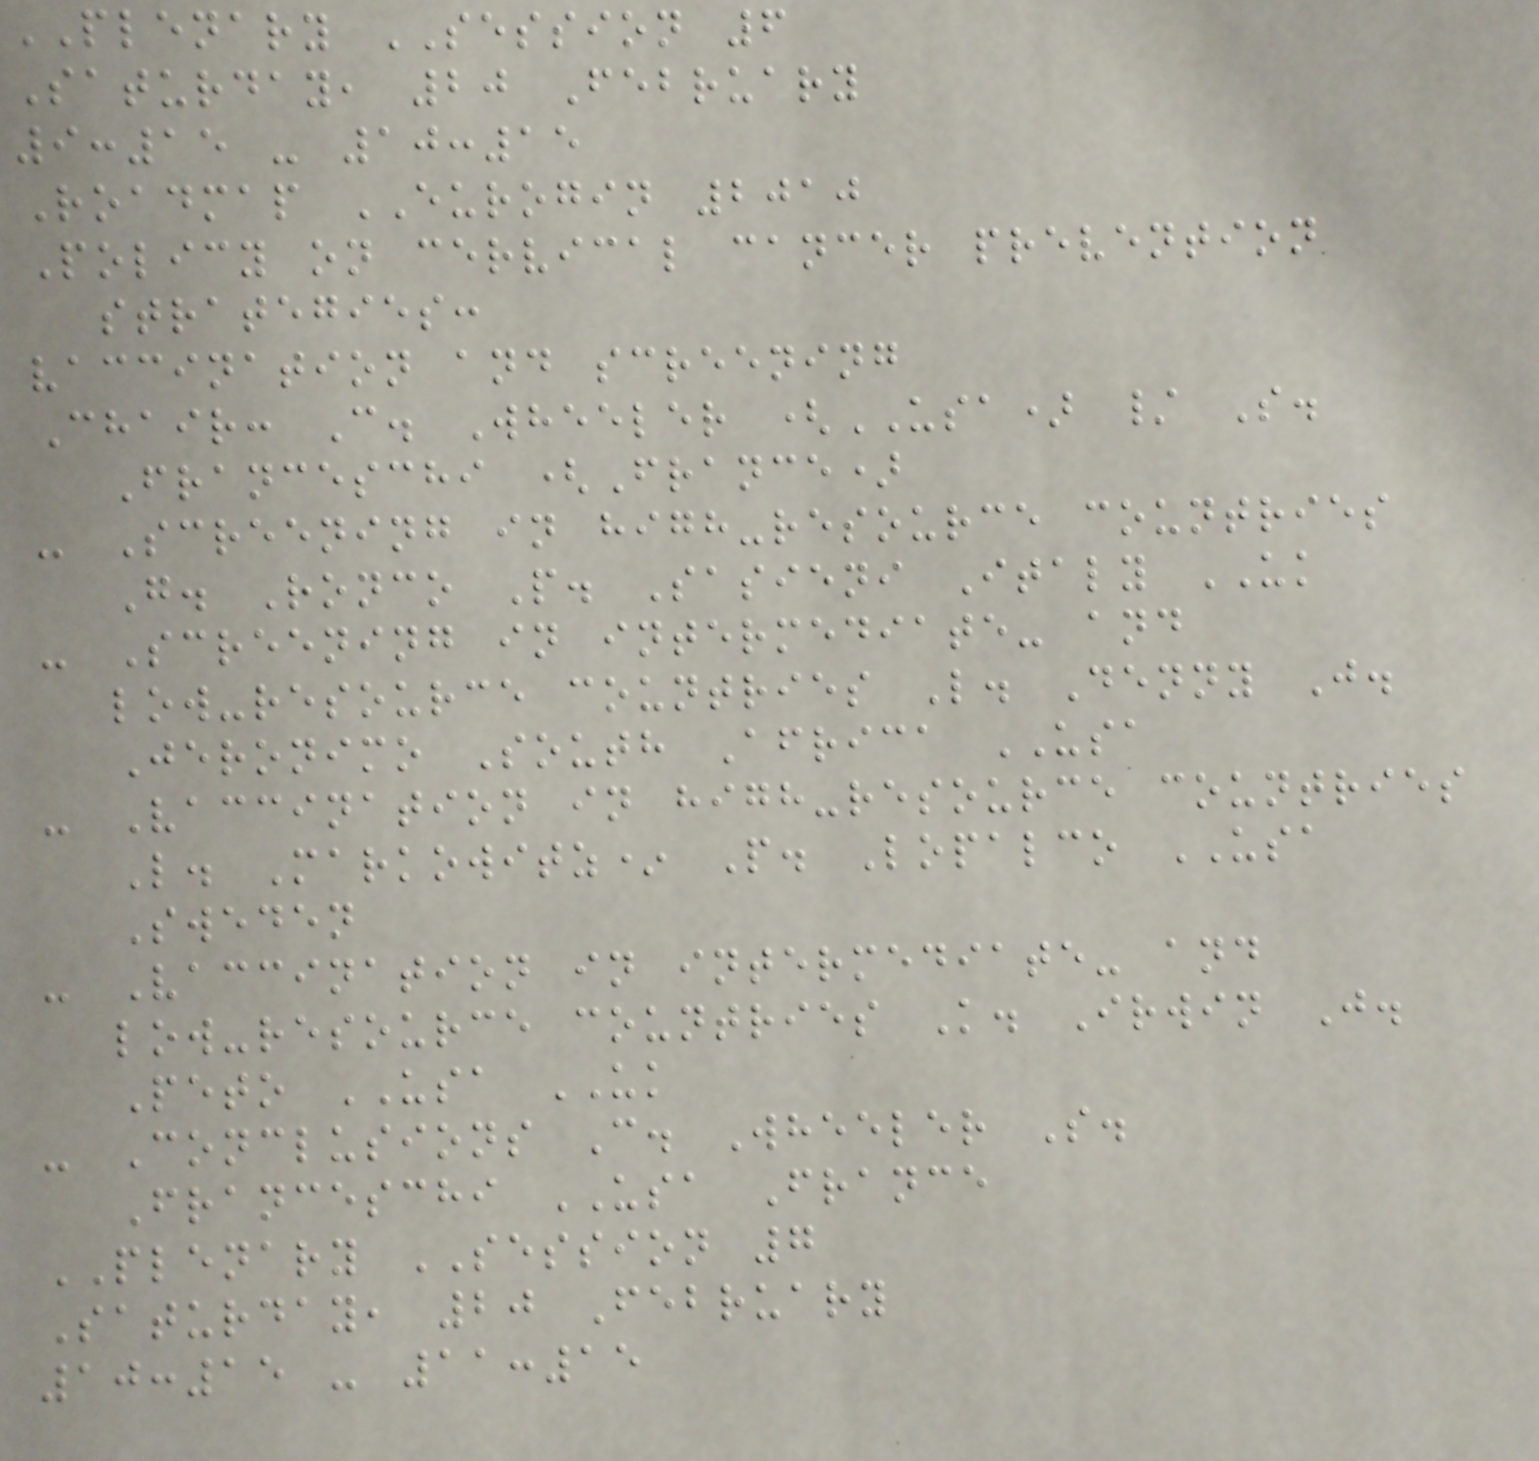PLENARY SESSION 6
Saturday, 20 February
9:15 - 10:15
Roadmap EUROGIN 2010
Policy on cervical cancer prevention
strategies:
vaccination and screening
Chair: C. Wheeler (USA) / S.
Franceschi (France)
- Screening in high-resource countries
G. Ronco P. Sasieni Italy UK
- Screening in intermediate- and
low-resource countries L. Denny J.
Jeronimo South Africa USA
- Vaccination in high-resource countries
L. Markowitz* P. Lopalco USA
Sweden
- Vaccination in intermediate- and
low-resource countries K. Irwin J.
Peto USA UK
- Conclusions C. Wheeler S.
Franceschi USA France
PLENARY SESSION 7
Saturday, 20 February
10:15 - 11:15
